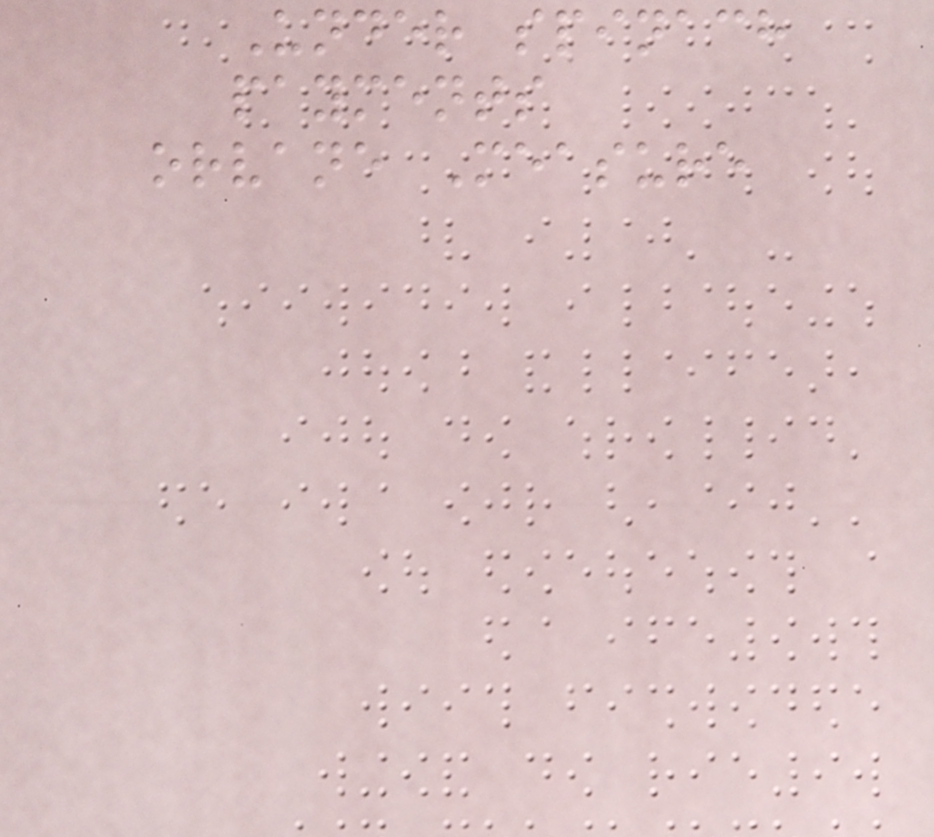Under spinach
payments
orvane Measure
